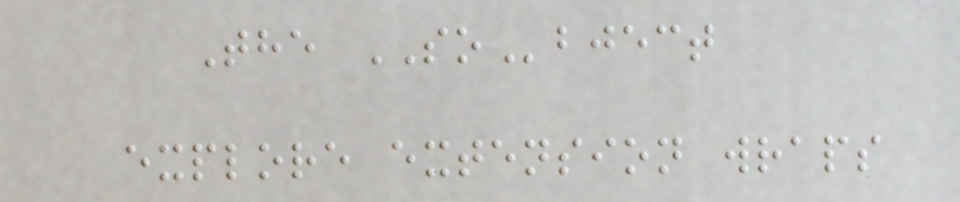The SObject
explore extension wraps
